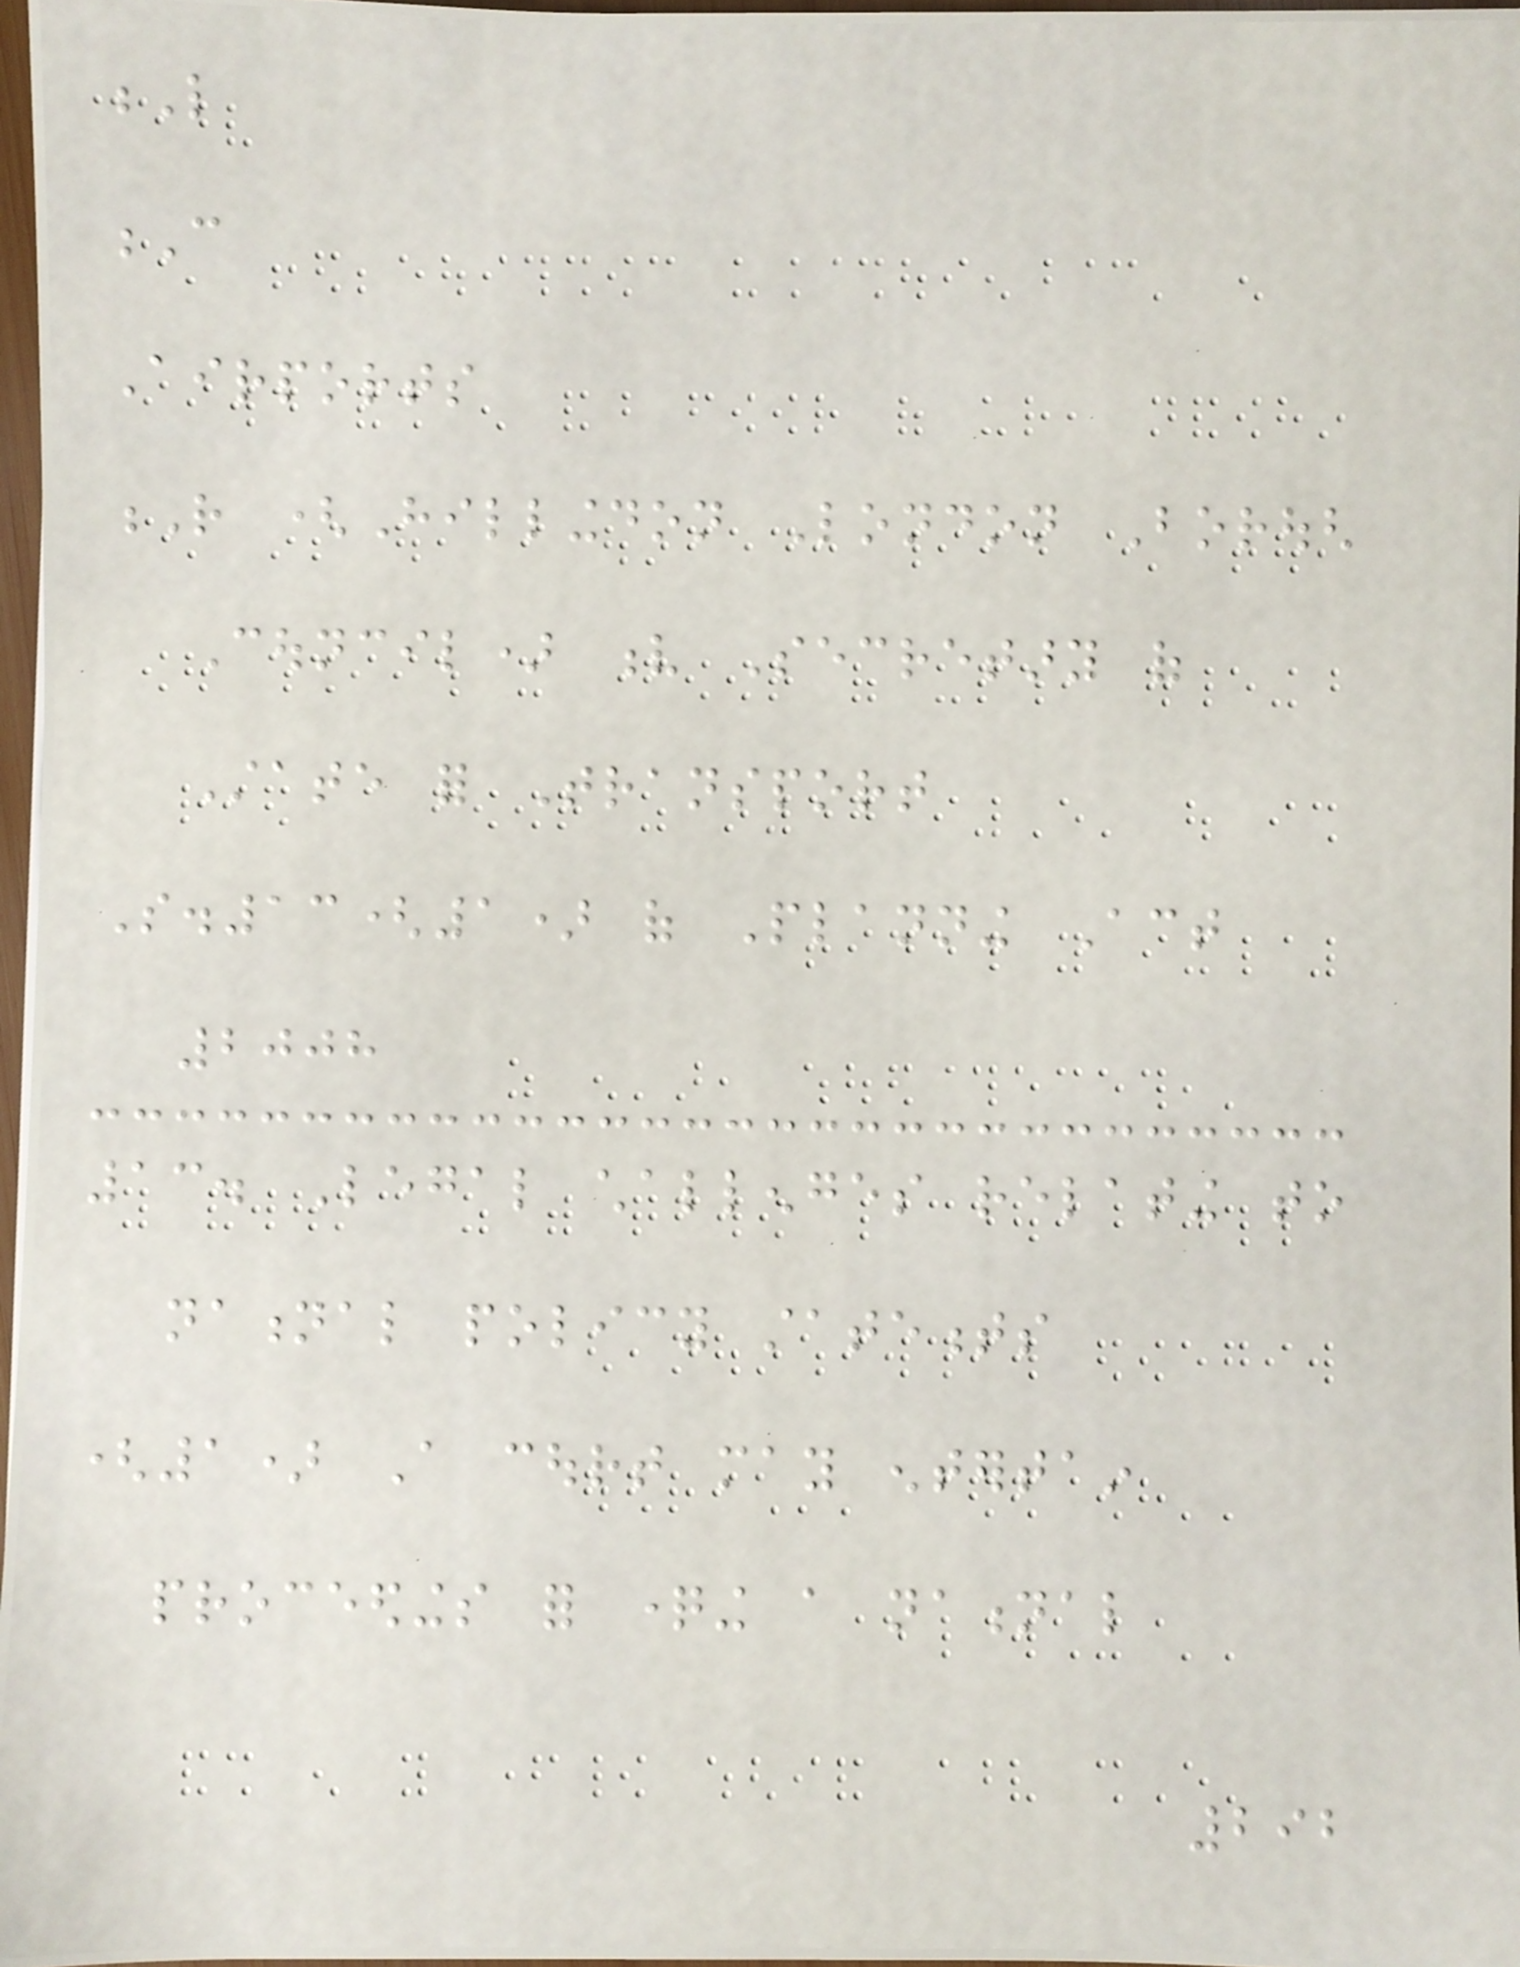L
C
Airports
R (Hillingdon London Borough
Council) v Secretary of
State for Transport
S.13(1) of Planning Act
2008
13. Legal challenges relating to
national policy statements
(1) A court may entertain
proceedings for questioning a national
292
